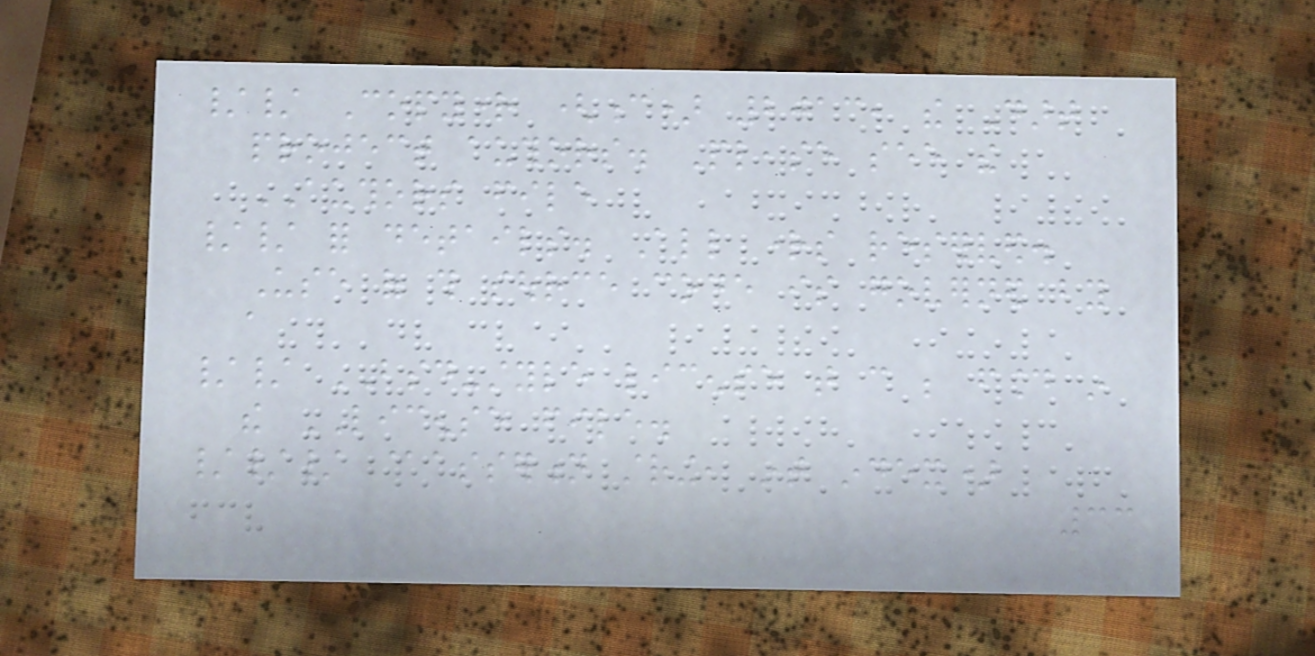// Copyright (c) 2013, the Dart
project authors. Please see the
AUTHORS file
// for details. All rights reserved.
Use of this source code is governed by
a
// BSD-style license that can be found in
the LICENSE file.
/// @assertion string, int index)
33
